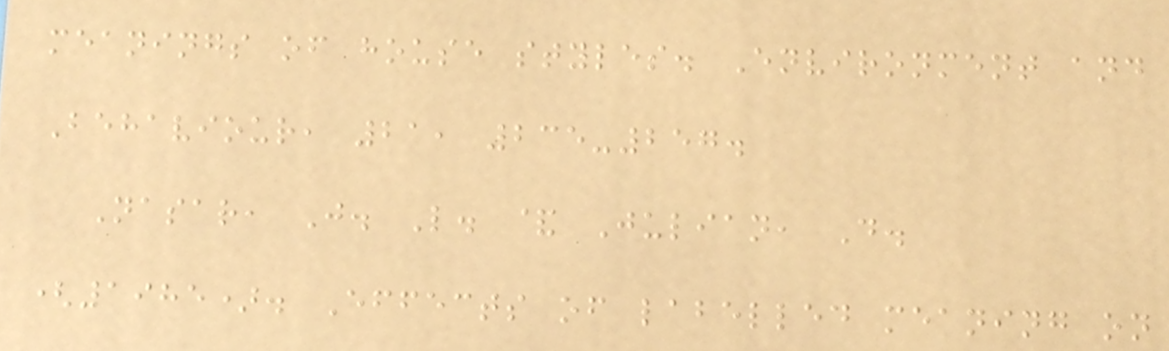meanings of house styles. Environment and
Behaviour, 21, 235-257.
Nasar, J. L. & Julian, D.
(1985). Effects of labelled meaning on
